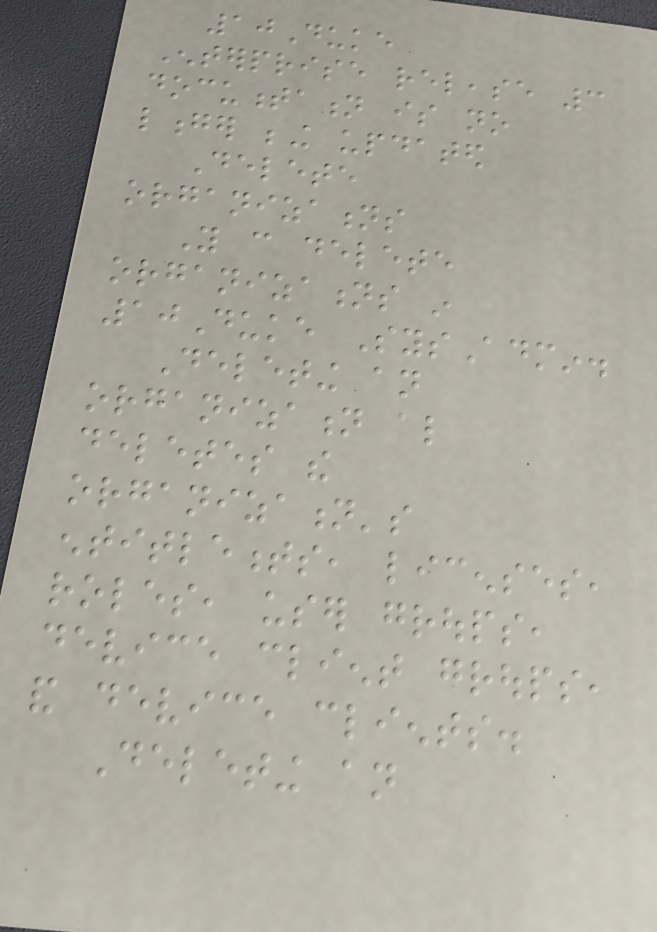10Duke
Enterprise release 3
documentation is no
longer being updated
Delete
organizations
You can delete
organizations in
10Duke SysAdmin.
Deleting an
organization also
deletes the
organization's
entitlements, licenses,
roles, user groups,
device client groups,
and device clients.
Deleting an
